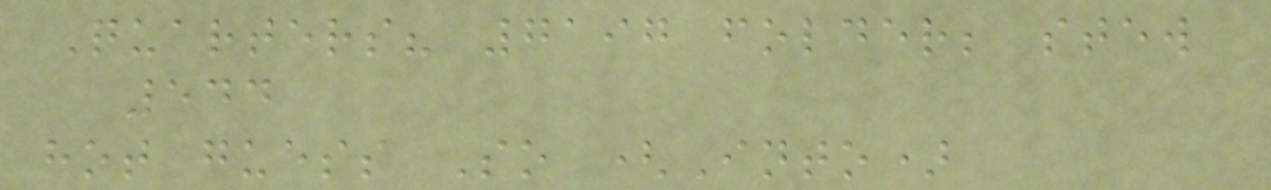Quarters? 7197 folder; stew
544
hot guess So (Into)
